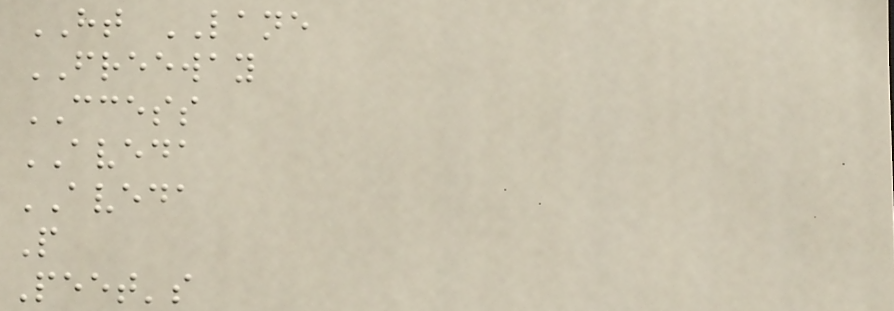HT LANE
FREEWAY
CCESS
AVEDA
AVEDA
P
Peet's
